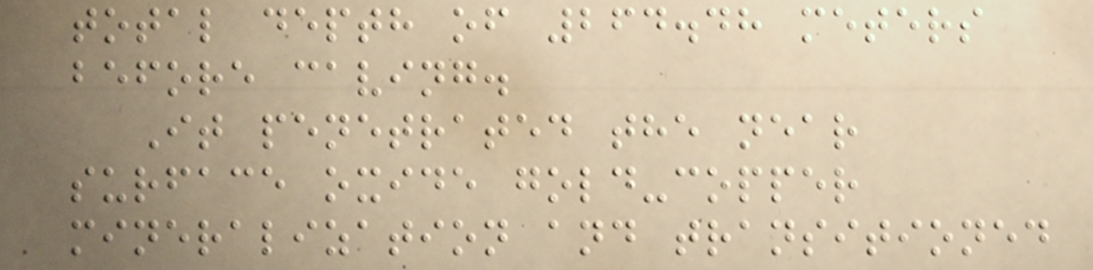total depth of 264.48 meters
before caving.
It penetrated the near
surface oxide gold-copper
mineralization and transitioned
